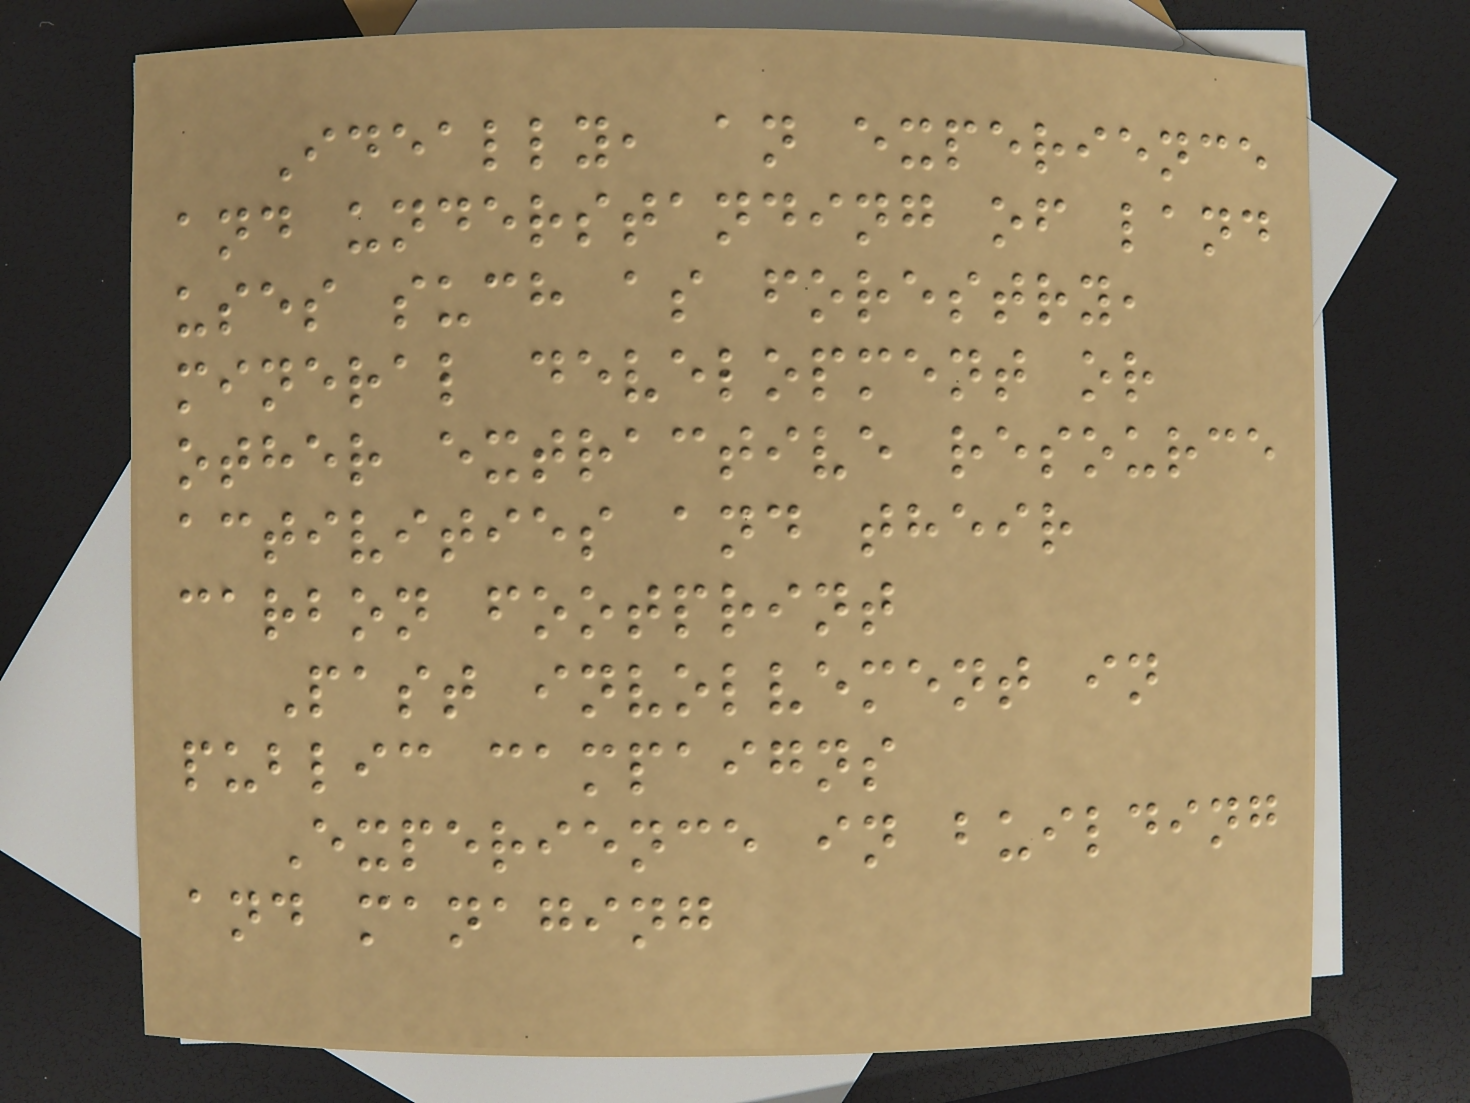Ideally, an experience
and understanding of land
uses such as forestry,
mineral development or
other extractive resource
activities and their
carbon footprint
Past involvement in
public campaigns
Experience in building
and managing
